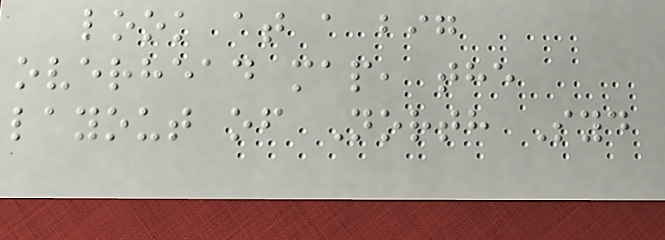look at a big
overhead map, the
layout of North Syd
